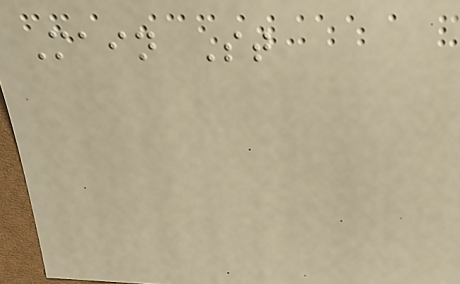Main St
